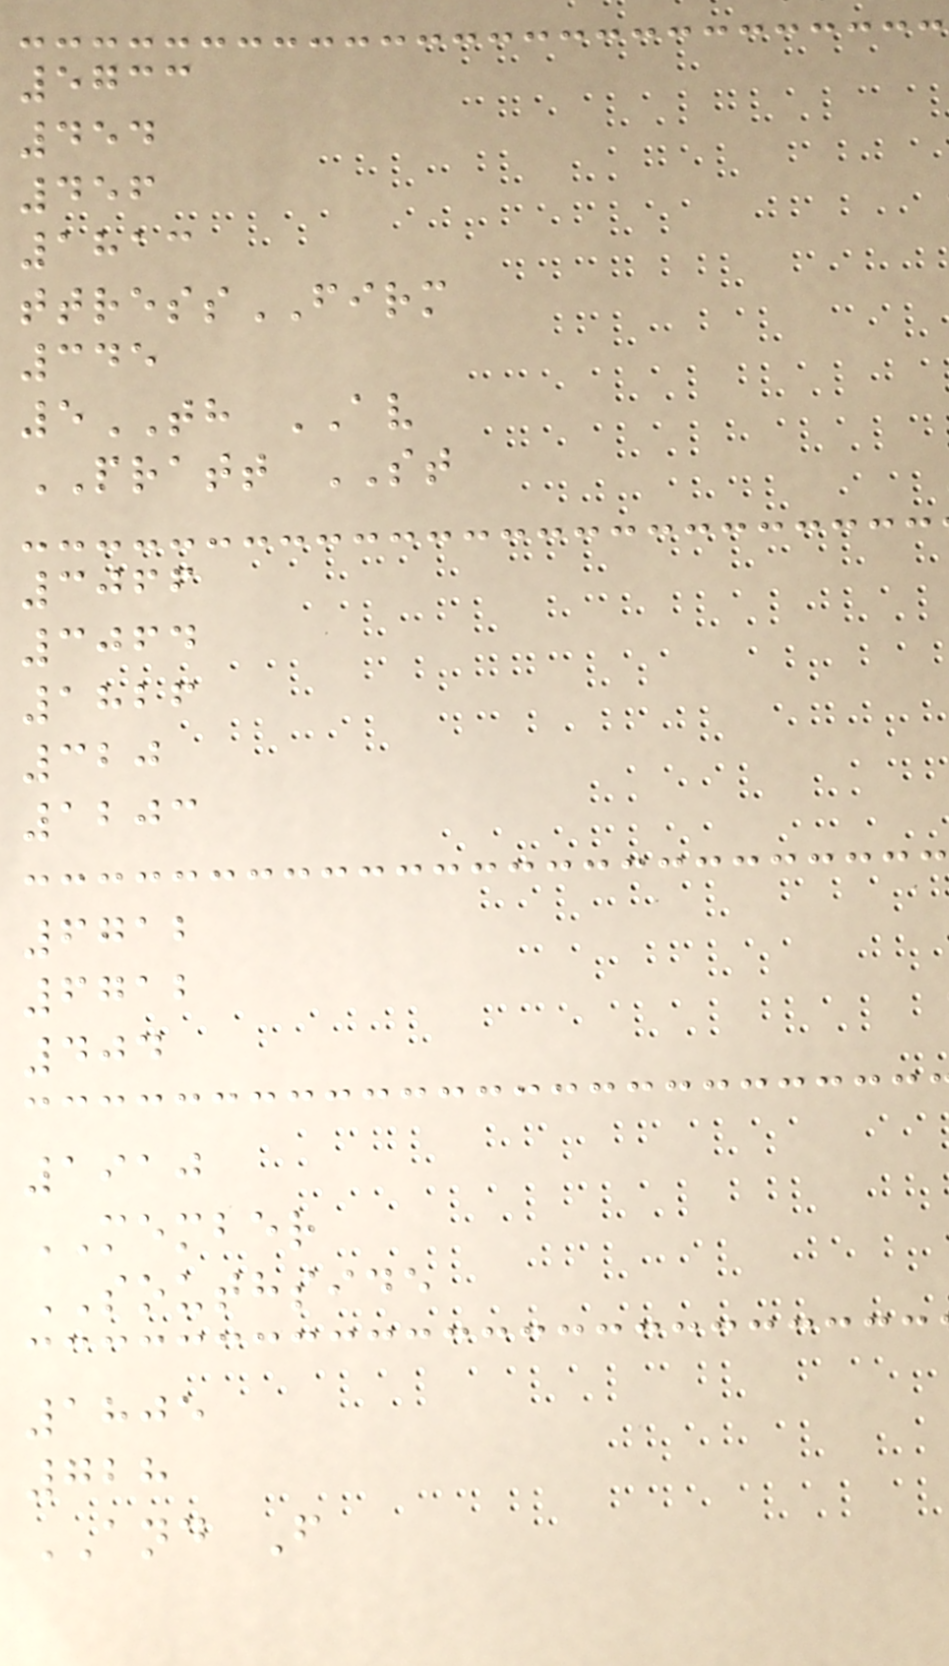5733
454
456
1813
ttressFIRM
345
5TH AV
PRATT ST
3066
3064
1826
320
1203
6712
6712
404
1910
MEMBER
SOUTHSIDE
1805
728
AND F
